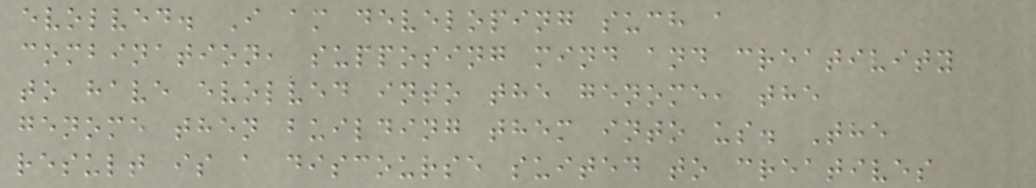evolved. I am developing such a
combination, supposing mind and creativity
to have evolved into the genome, the
genome then building them into us. The
result is a discourse suited to creatives
